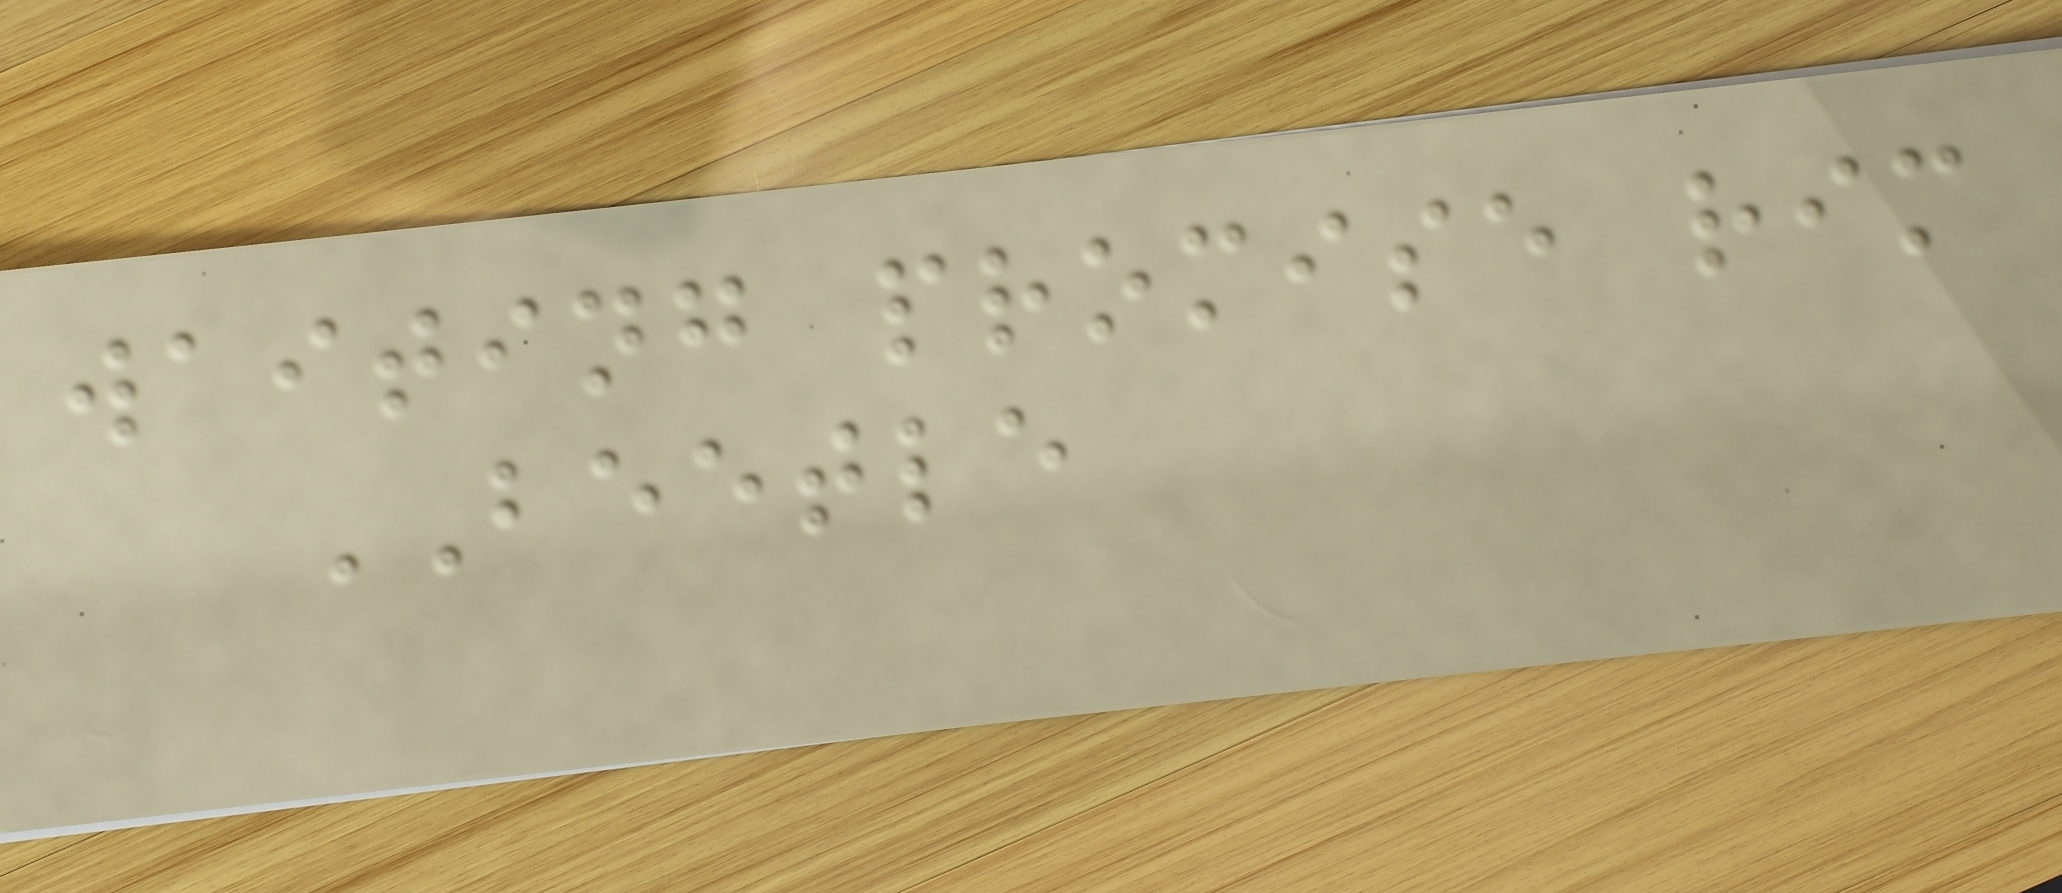waiting promise rim
BEETLE
